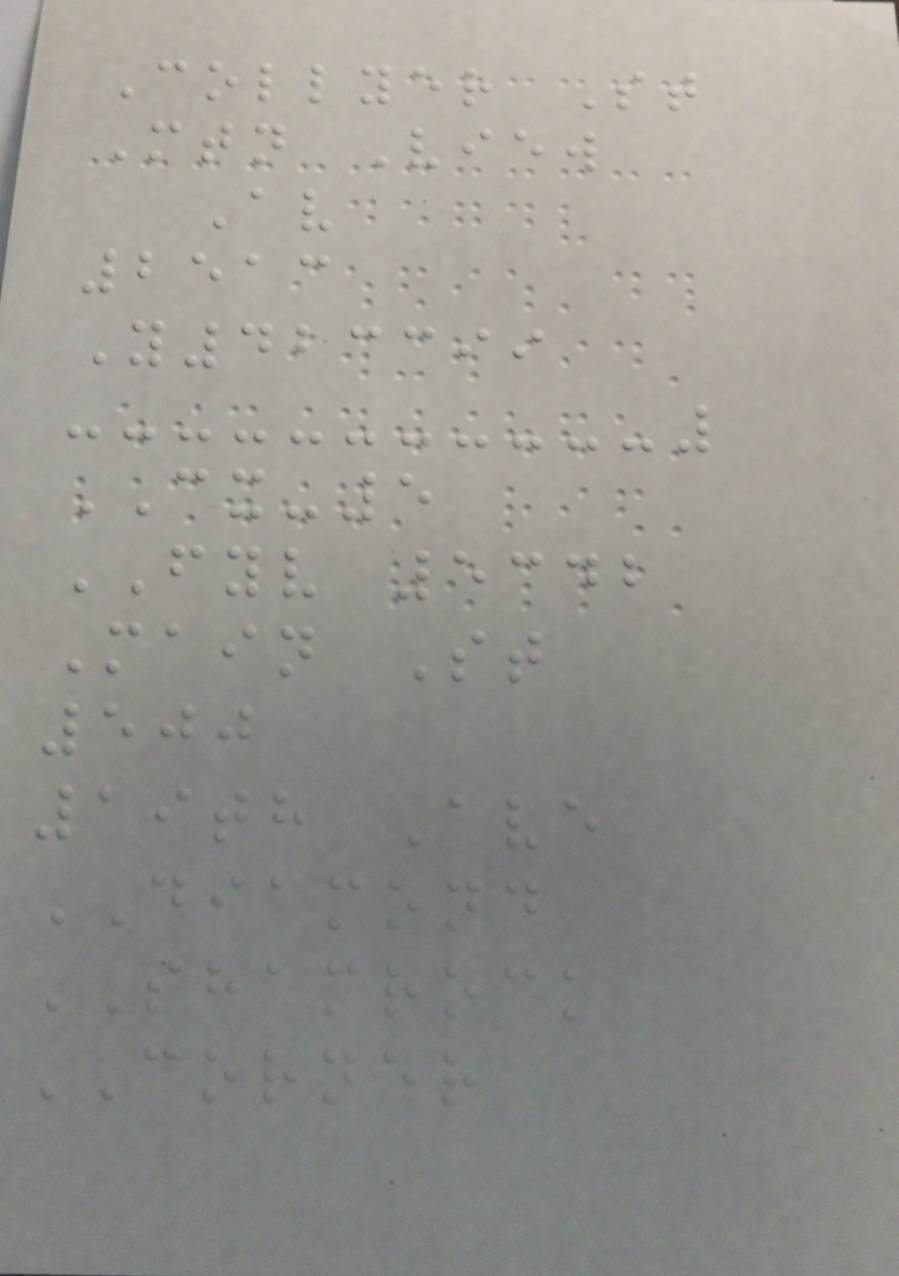Collyer St
Mtn View
Av
2513
Y423399
CX-5
FYV 5342
Main St
500
19th Ave
DIAMOND
SHAMROCK
CORNER
